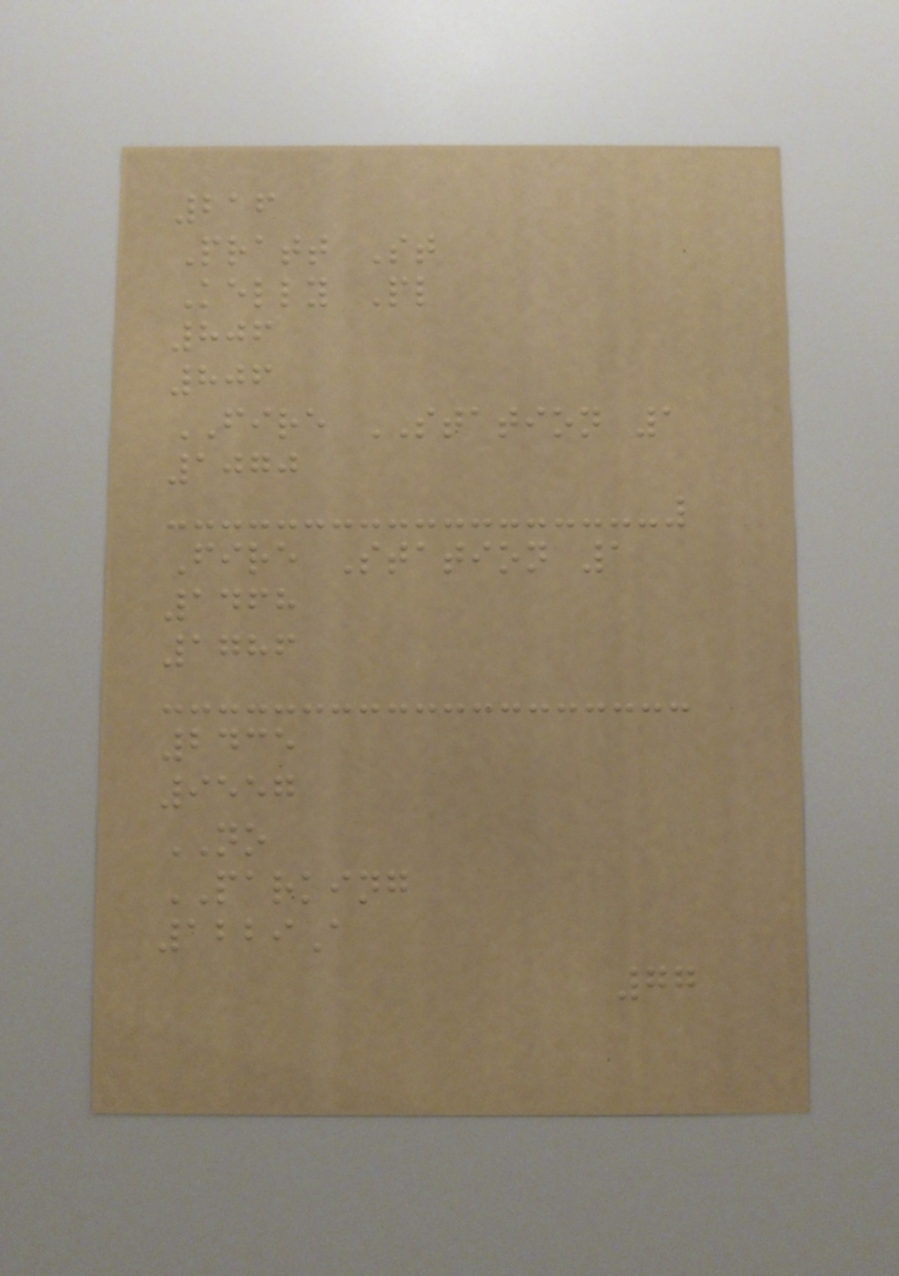216
Pratt St
Kelly Pl
806
806
FIRE STATION 1
1070
Fire Station 1
1468
1786
2435
9557
NO
PARKING
1229A
77
